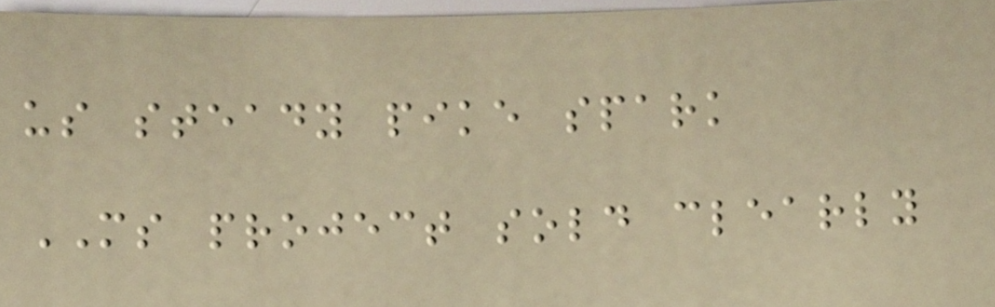us steady pike spark
MS project sold clearly
